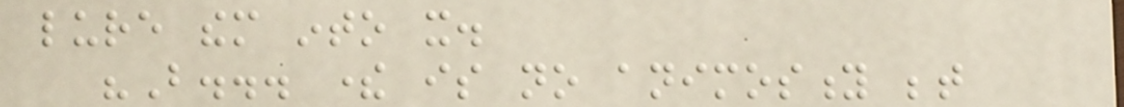lure them into it.
"But... there is no animosity between
